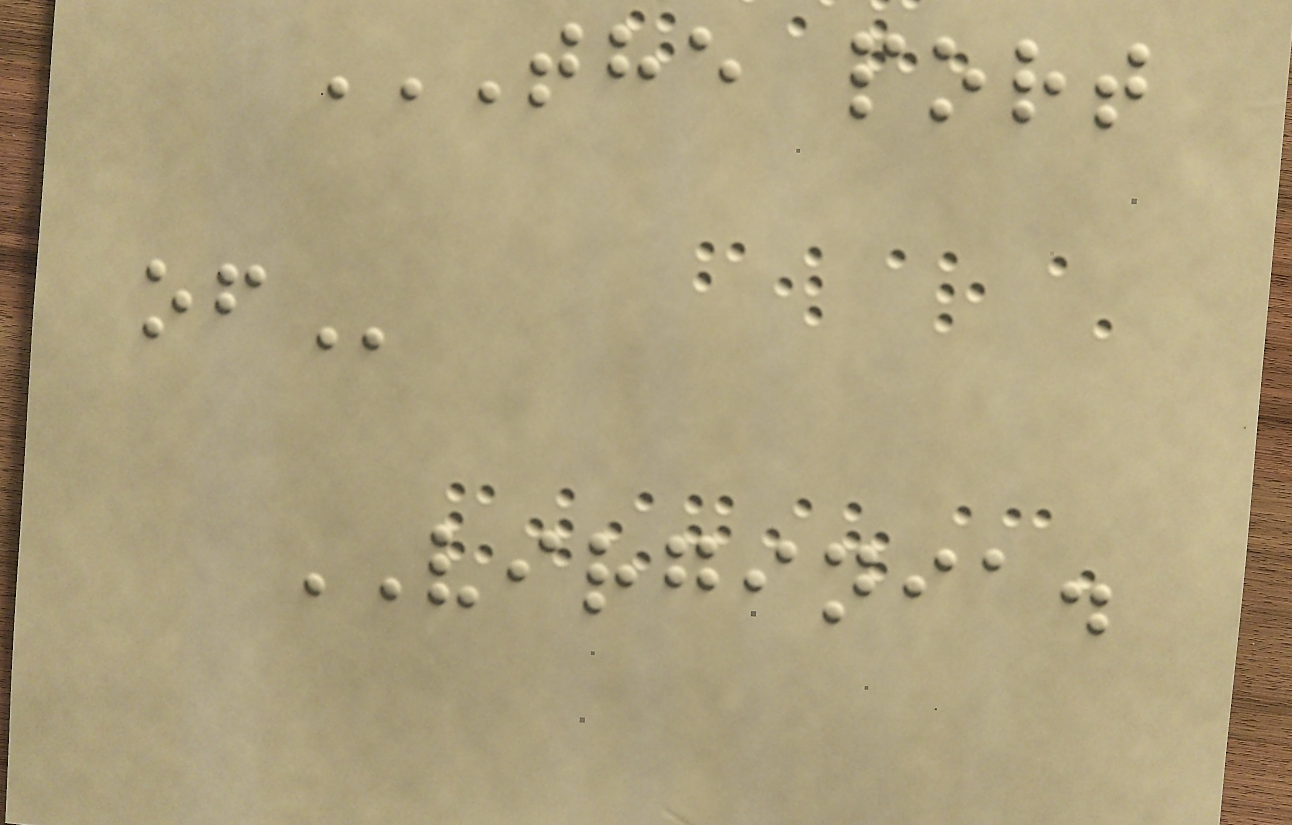THE PORT
OF
VIRGINIA.
